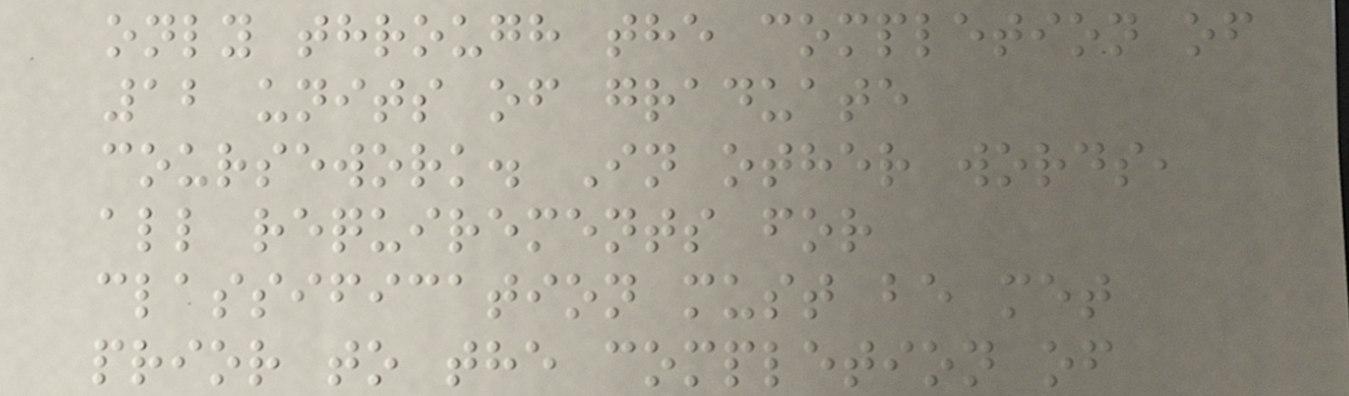only through the completion of
12 units of graduate
coursework. In other words,
all requirements for
classification must be met
prior to the completion of
